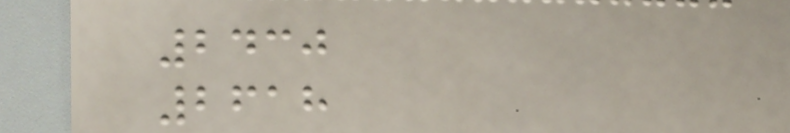2430
2618
